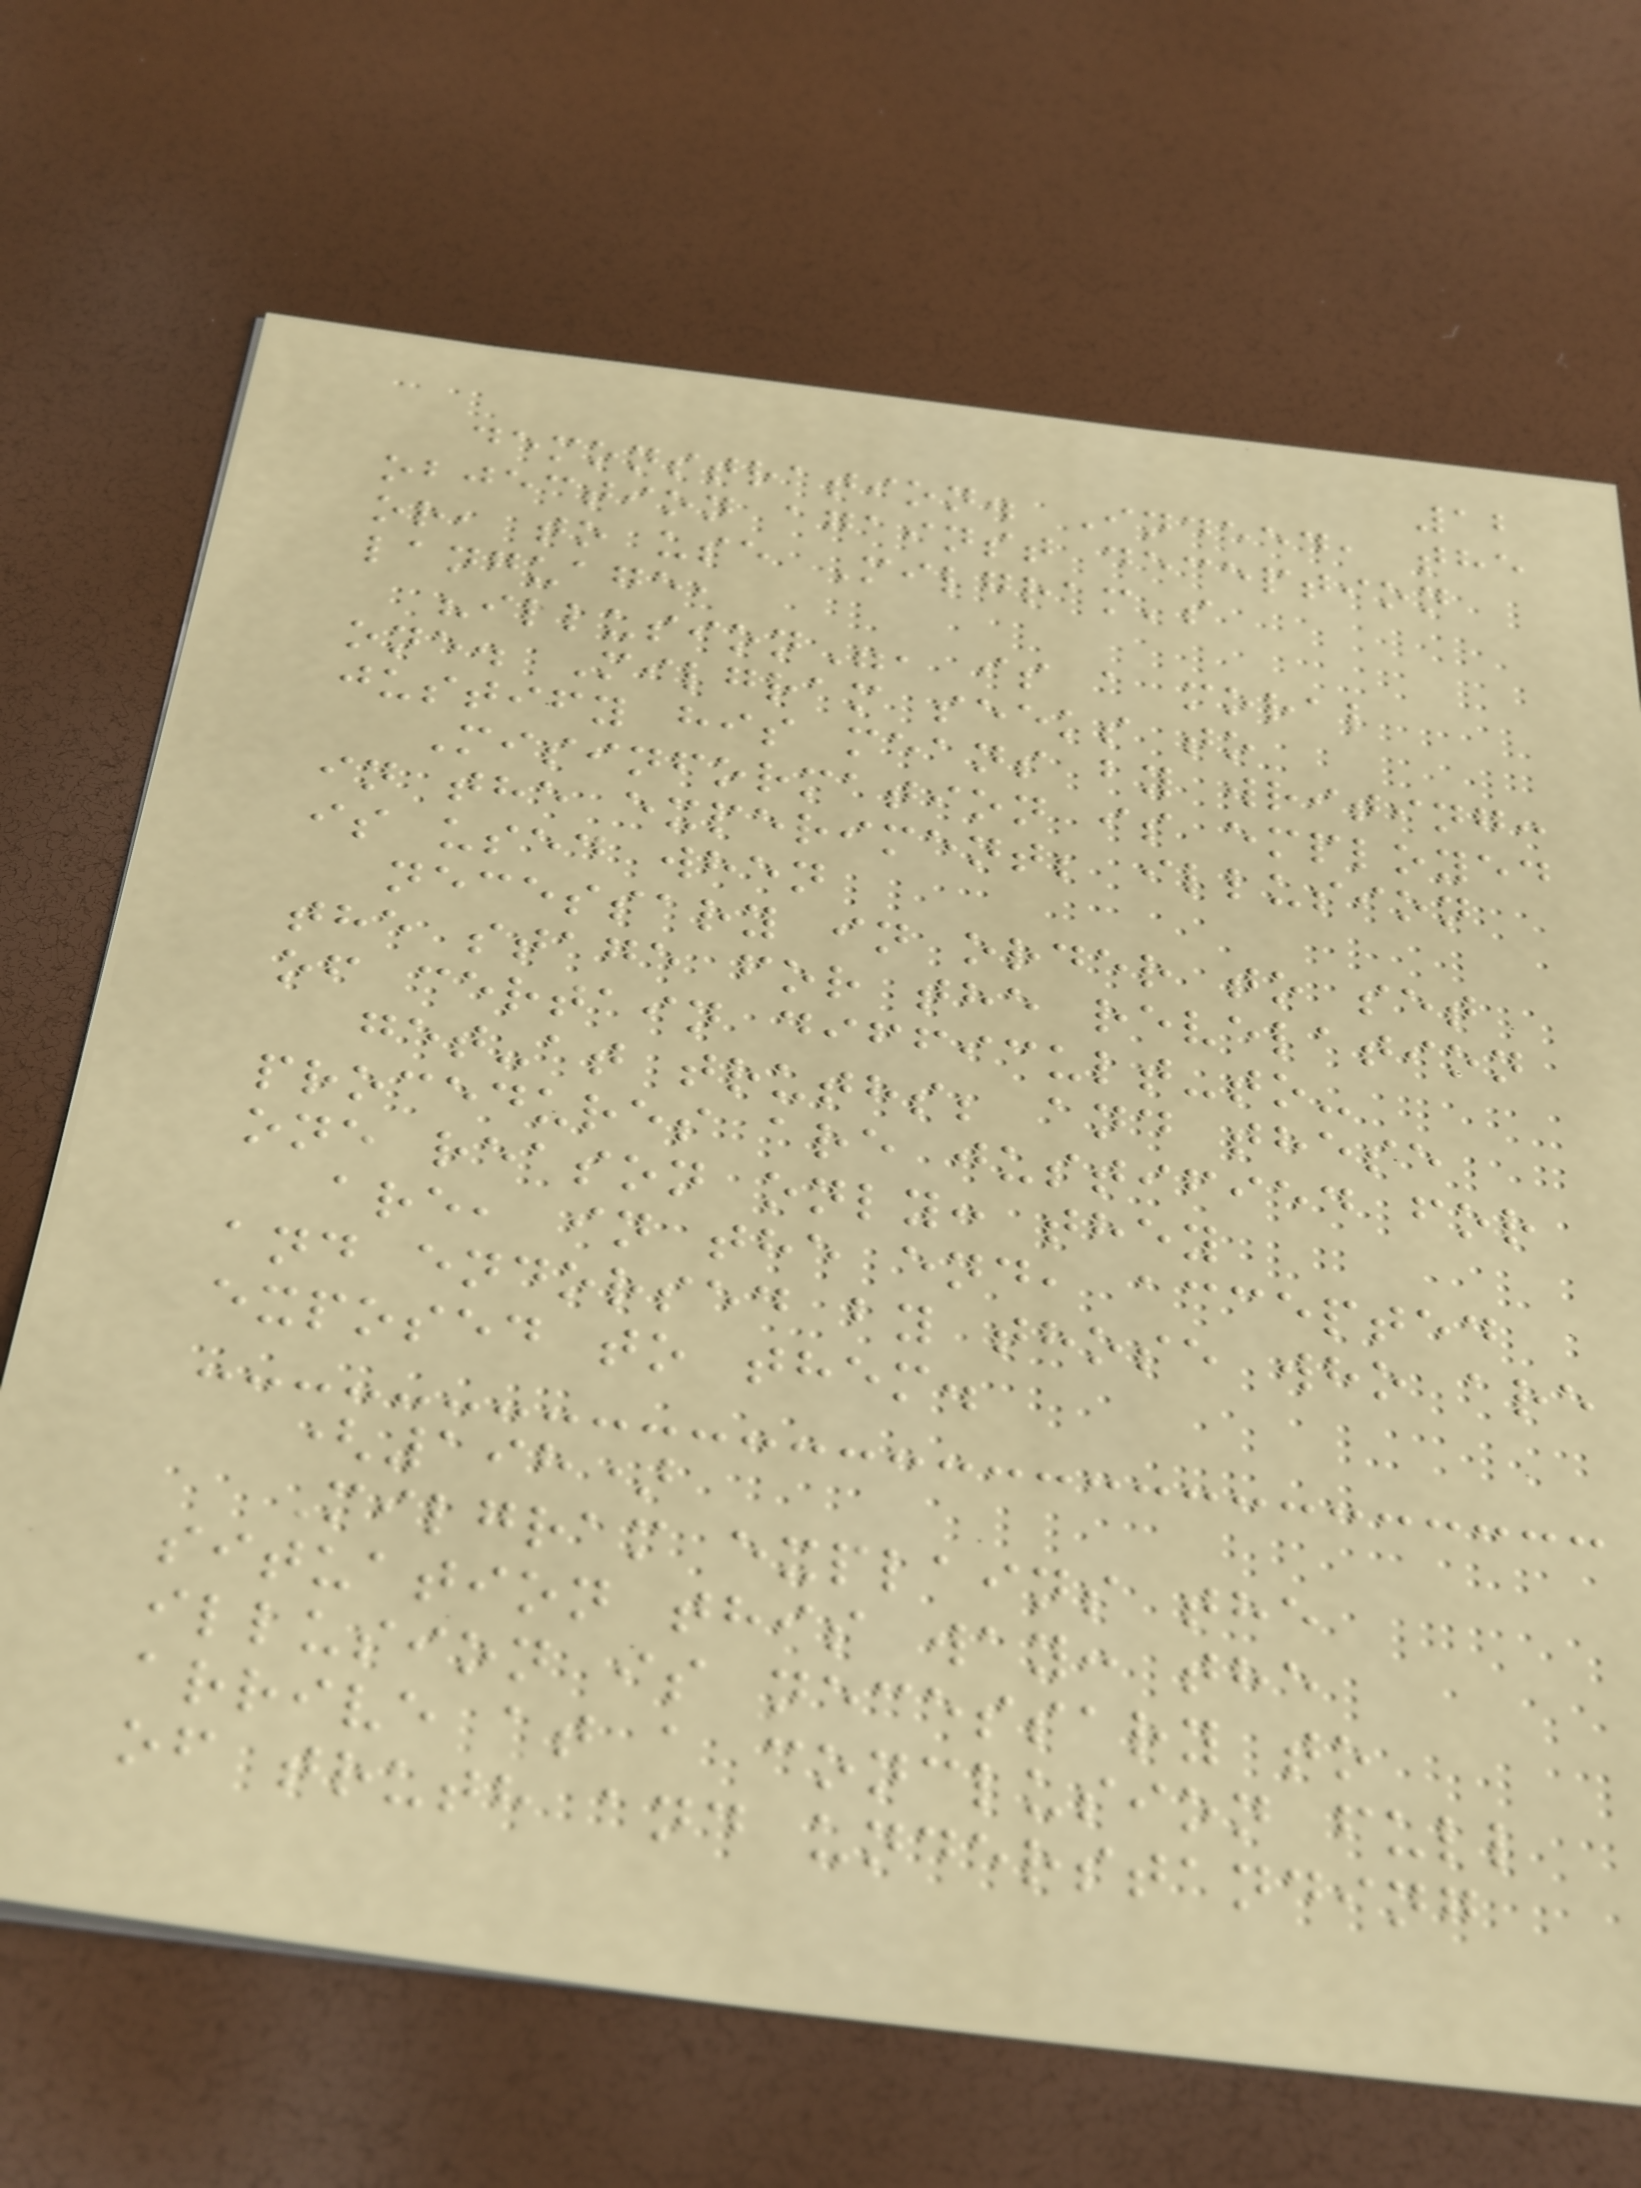12
demonstration. Indeed, the
objection against deception
or, to use Milgram's
language,
"illusion", is a moral
one. Milgram seeks to
justify his means by writing:
Misinformation is employed
in the experiment; illusion
is used when
necessary in order to set
the stage for the revelation
of certain difficult-to-
get-at truths; and these
procedures are justified for
one reason only: they
are, in the end, accepted
and endorsed by those who are
exposed to them.
(198)
Milgram explains the
situation this way: the
illusion is necessary to
arrive at a conclusion full
of truth and understanding
